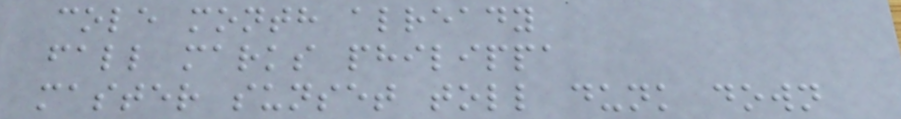cole month already
fall marks philippa
master sunset toll dunk down
